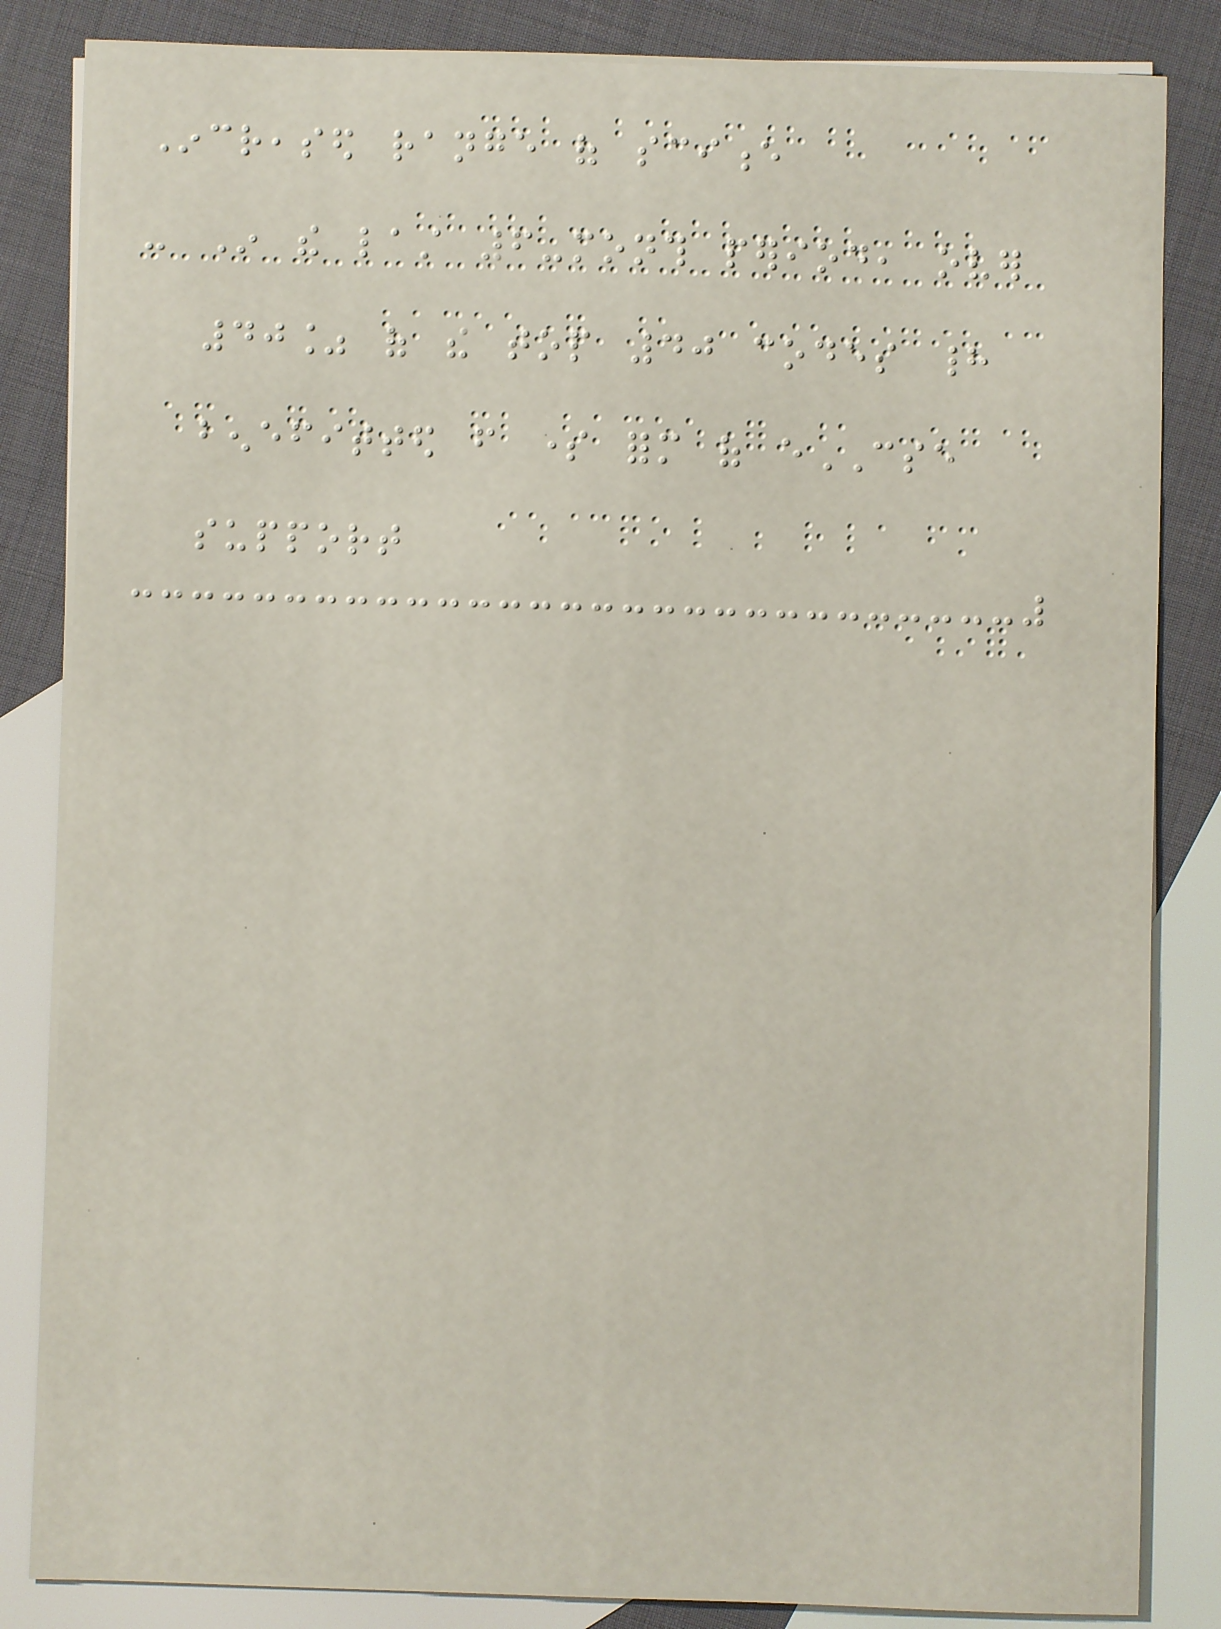Increased range of science
- In the last 6-month period, over
40% of the top 40 codes had
benefitted from some form of eCSE
support
